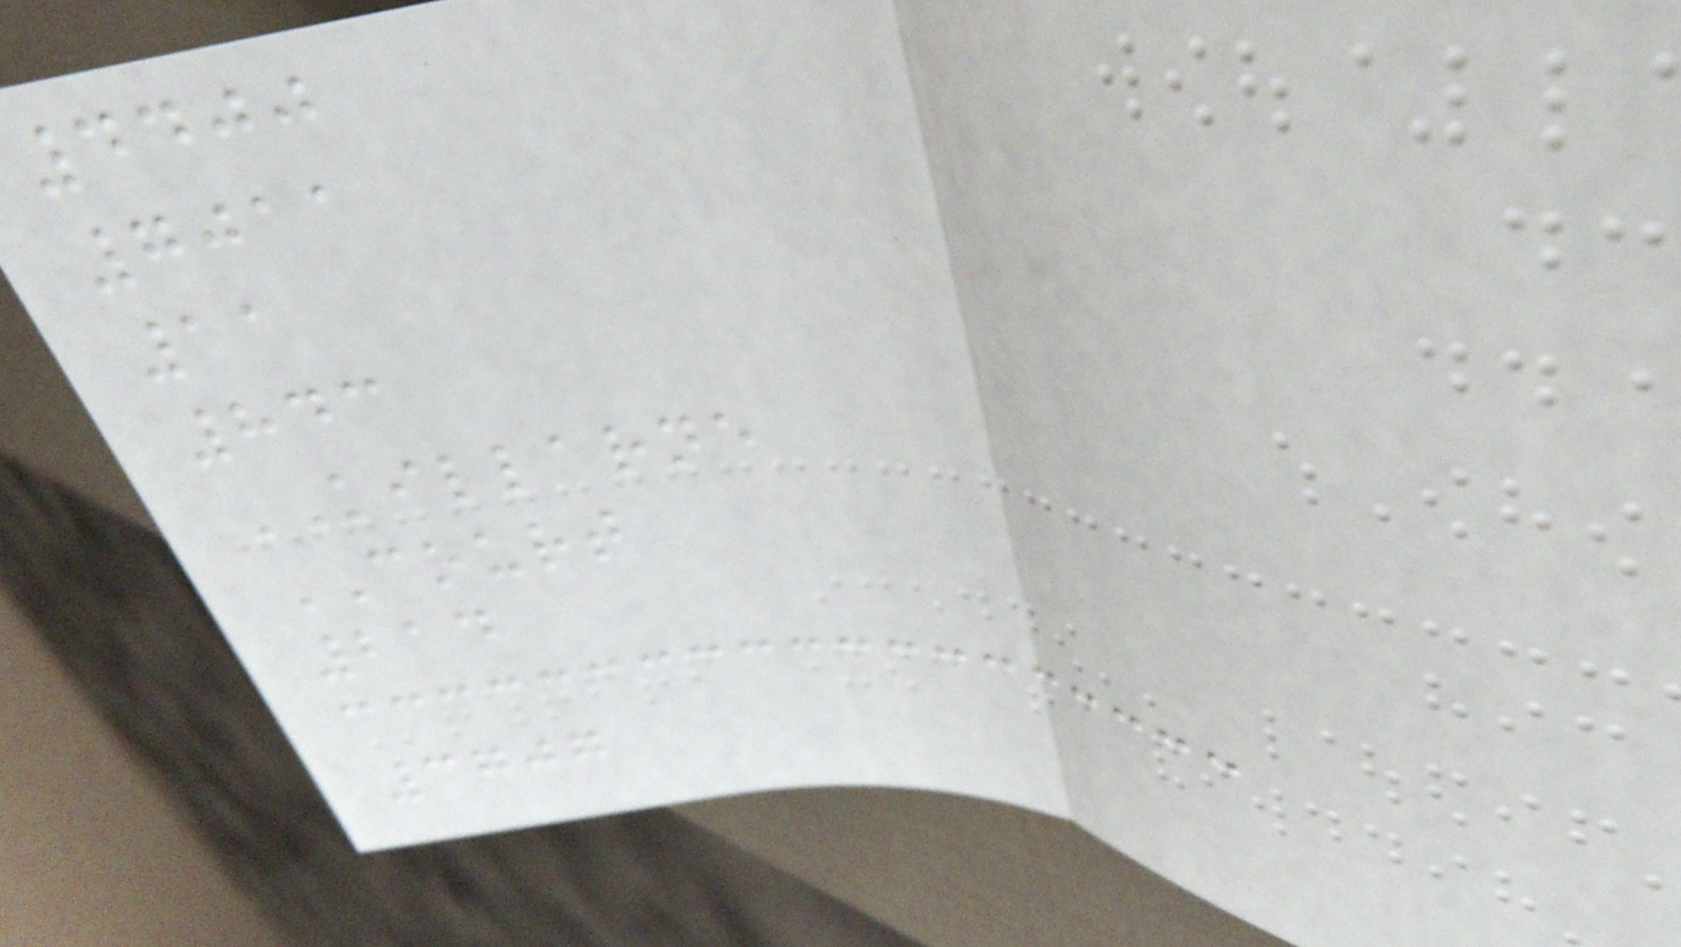4400
7011
11
843
KILLARNE
COURT
214
3707
